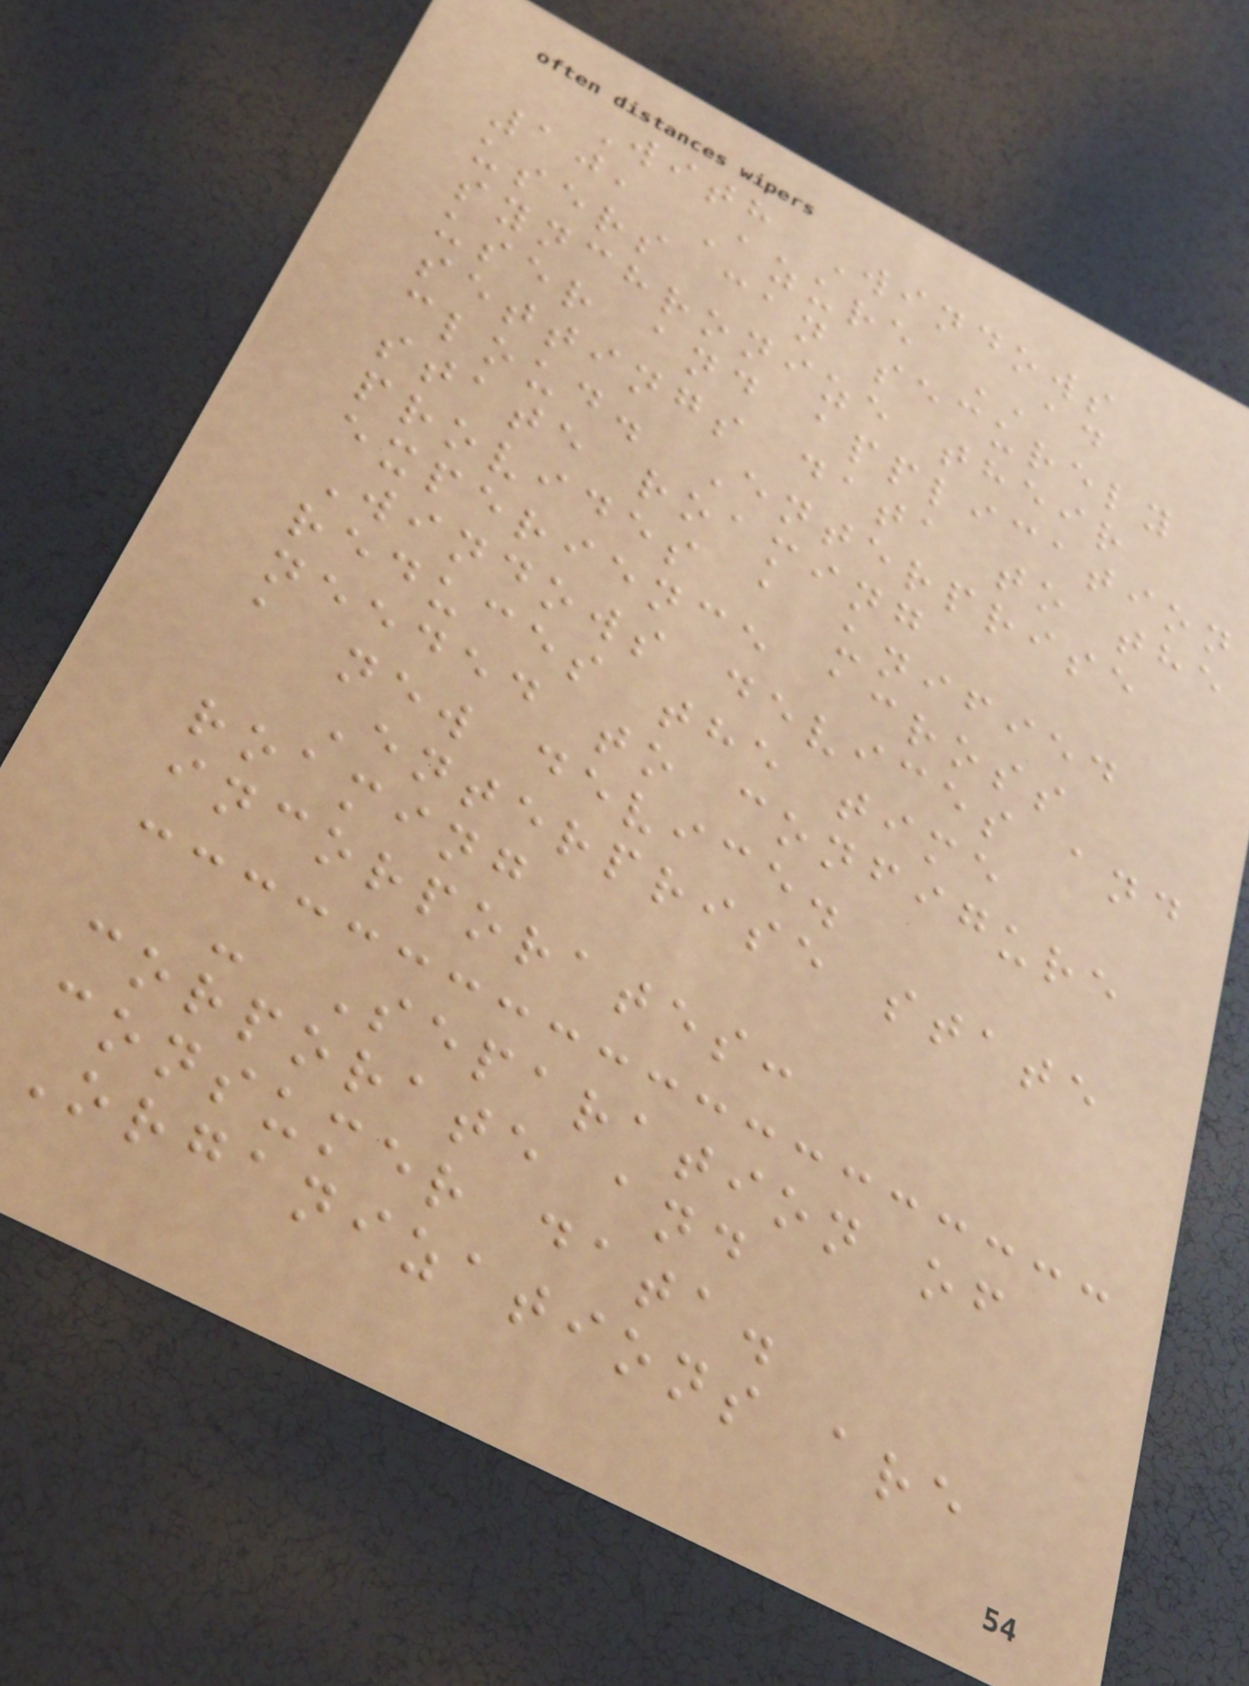With Windows
10, Azure AD
users can securely
synchronize their
user and application
settings data to the
cloud. Enterprise
state roaming
provides a unified
experience across
Windows devices and
reduces the time
needed to configure
a new device.
Enterprise state
roaming
incorporates:
- Separation of
corporate and
consumer data.
Organizations are
